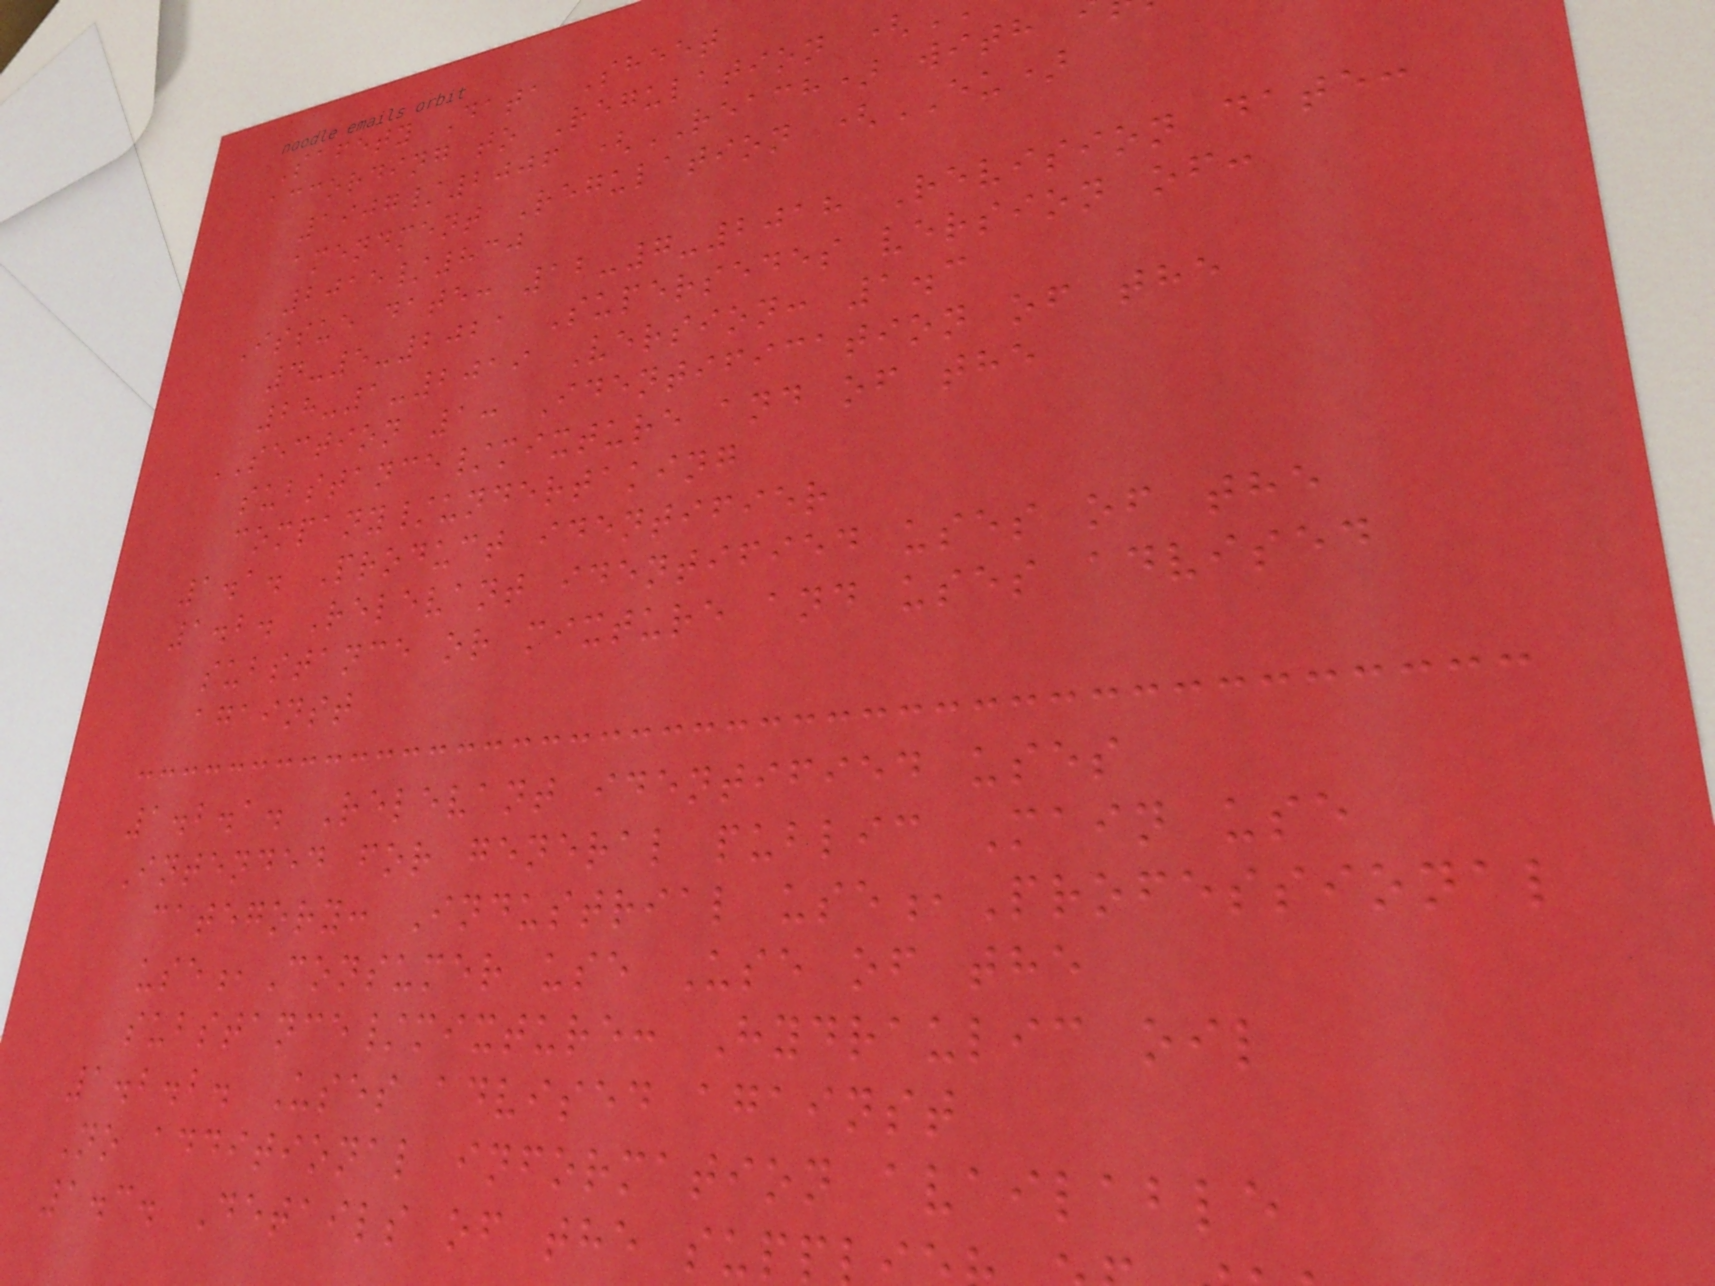Safety Data Sheet
according to Regulation (
1907/2006 (REACH) with
amendment Regulation (EU)
2015/830
Issue date: 12-7-2018 Revision date:
4-5-2021 Supersedes version of:
28-1-2019 Version: 1.3
SECTION 1: Identification of the
substance/mixture and of the
company/undertaking
1.1. Product identifier
1.2. Relevant identified uses of the
substance or mixture and uses advised
against
1.2.1. Relevant identified uses
Intended for general public Main use
category: Industrial use,Professional
use,Consumer use Use of the
substance/mixture: Hydraulic oil
1.2.2. Uses advised against
No additional information available
1.3. Details of the supp
